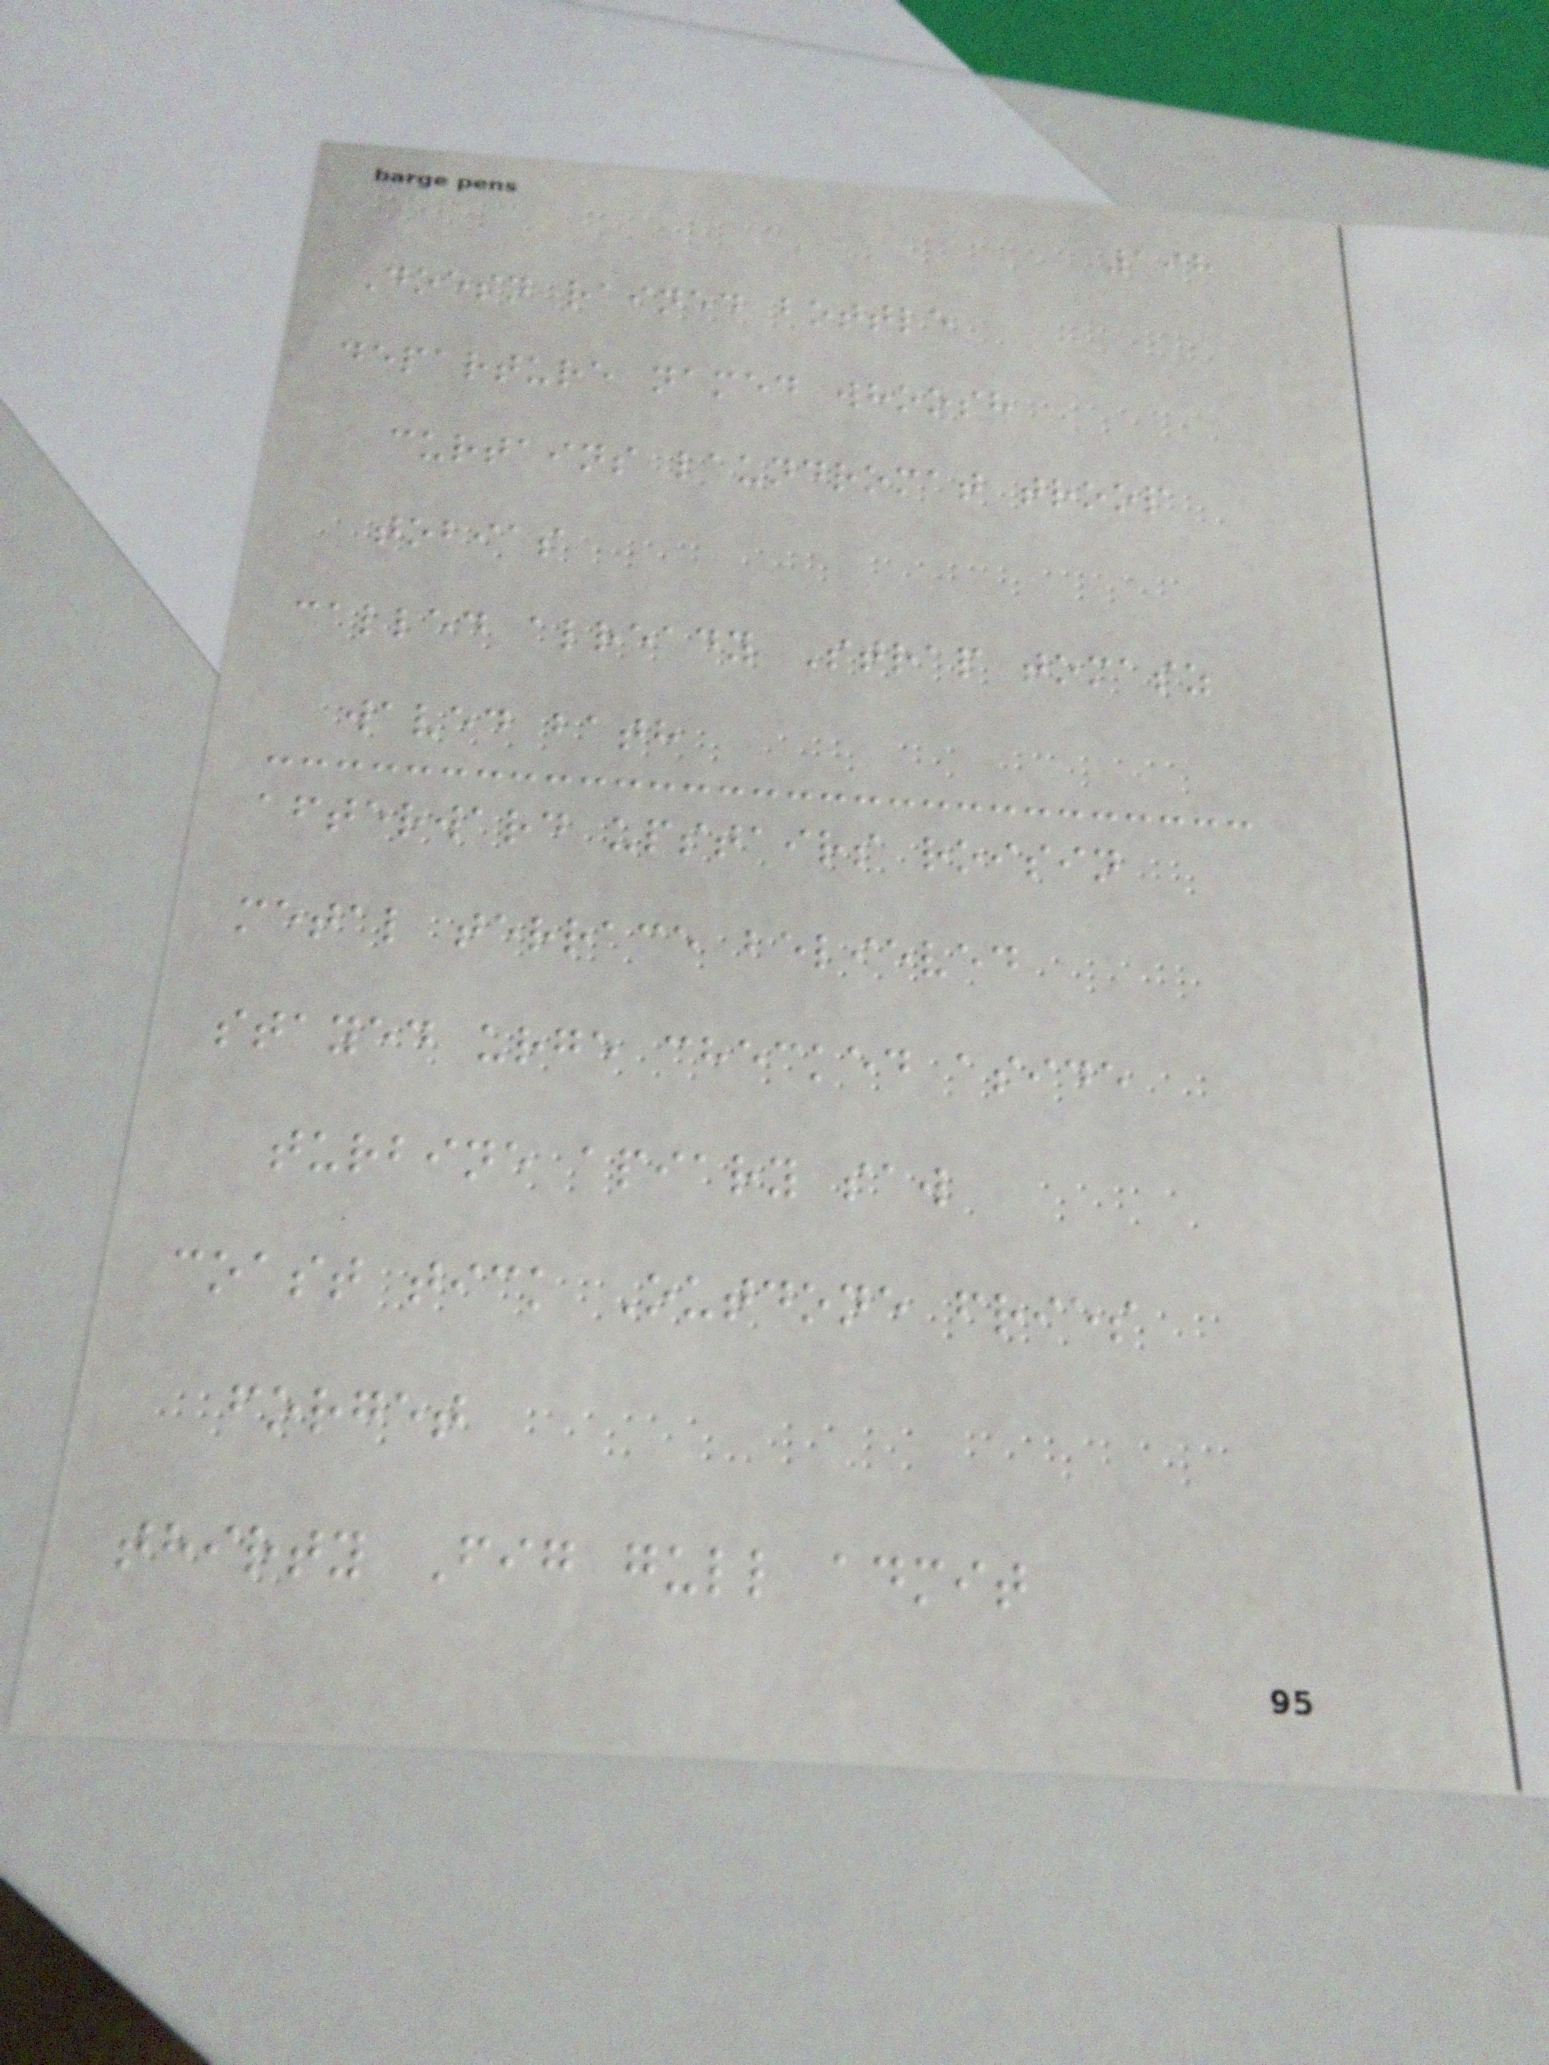198
Doesn rained bottle
departure named whoosh
curtains laundromat troop
tobias
called already Strap tomasz
waved bath
afterward upstairs roisin
metal terrace believed
stayed urge checked aside
turbine apiary saw
coast tick Outdone fries
forget
thirty Fig gull admit
